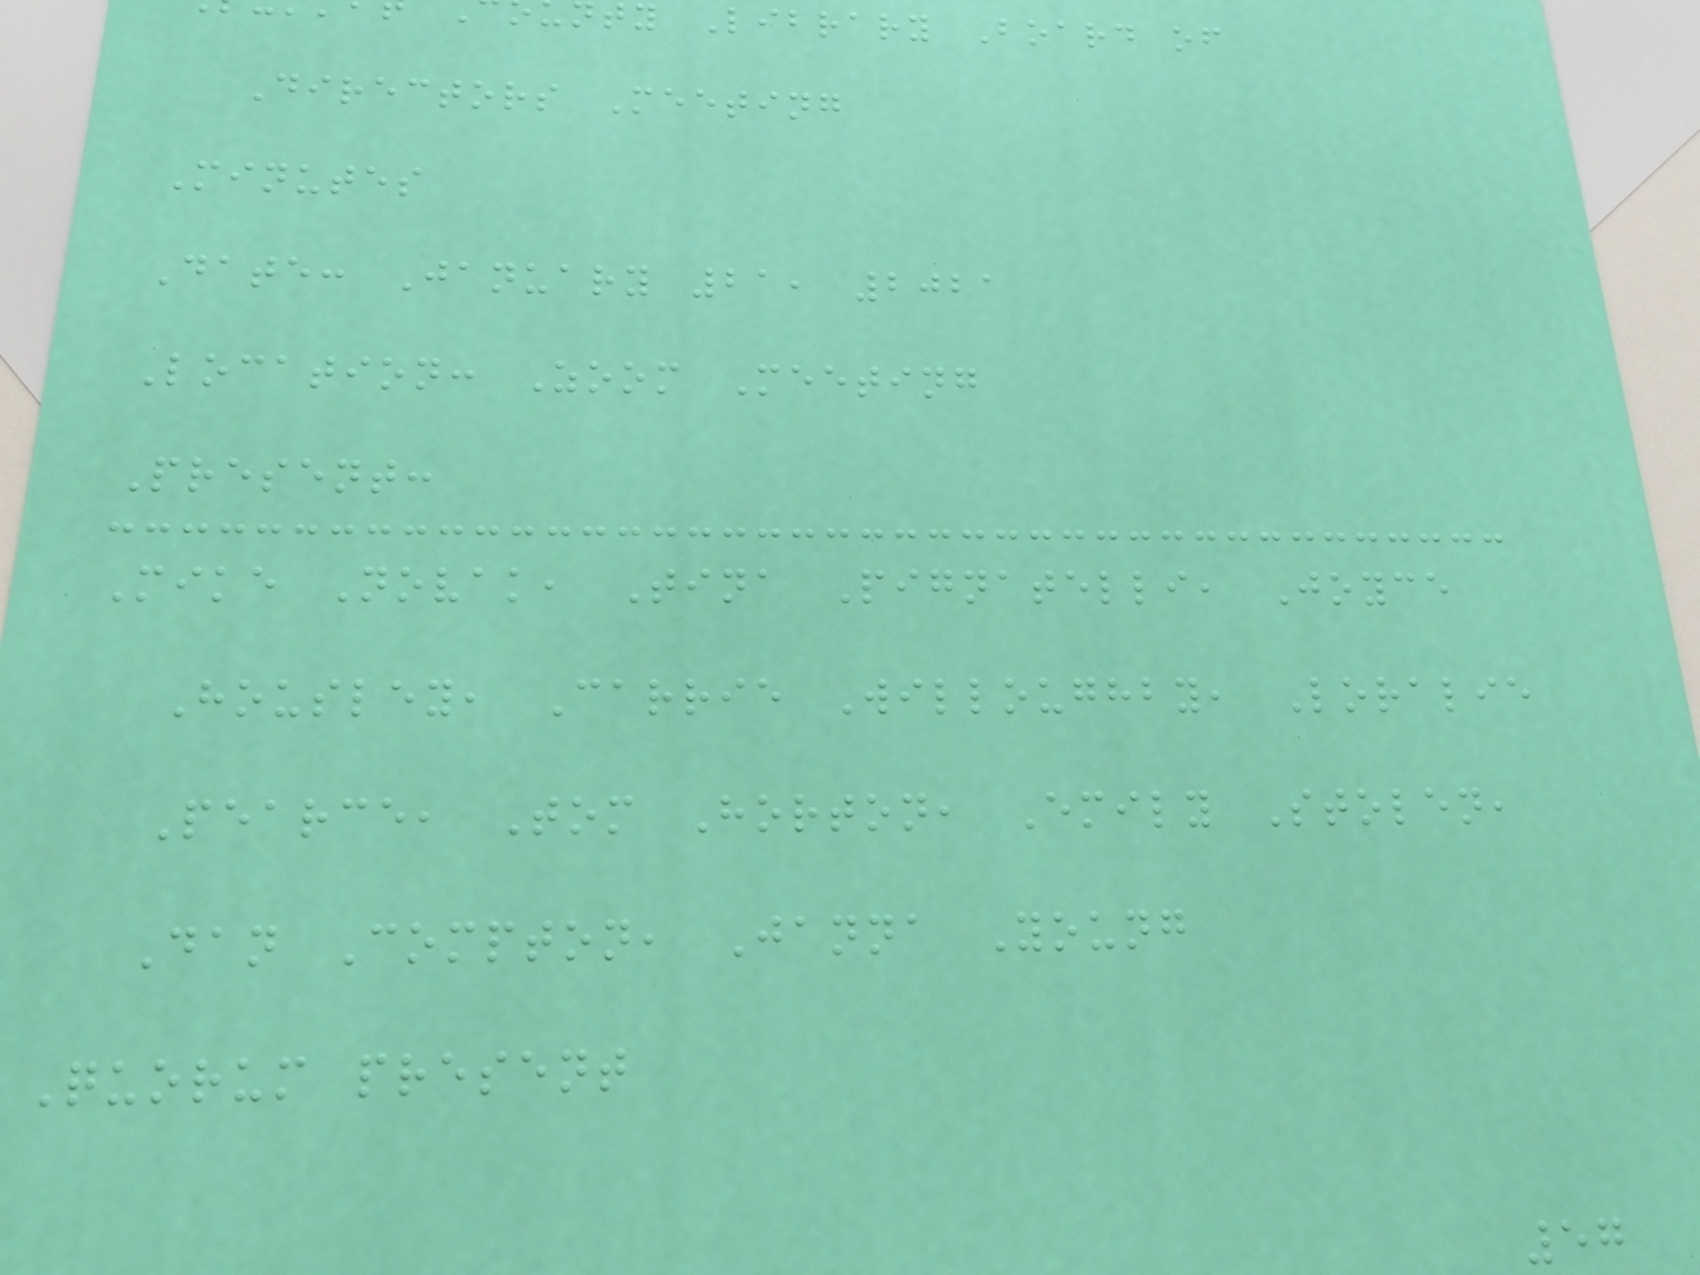ty Library Board of
Directors Meeting
Minutes
Date: January 21, 2021
Location: Zoom Meeting
Present:
Mike Novak, Tina Pignatelli, Joyce
Housley, Carrie Willoughby, Loralie
Pearce, Tom Horton, Emily Stolen,
Dan Compton, Janna Young
Quorum present
57
